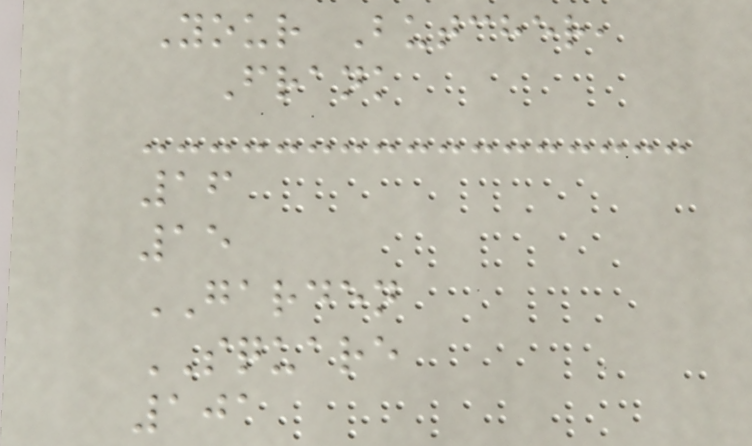Your Butcher,
Frank
16
15
GARDEN
SQUARE
101
